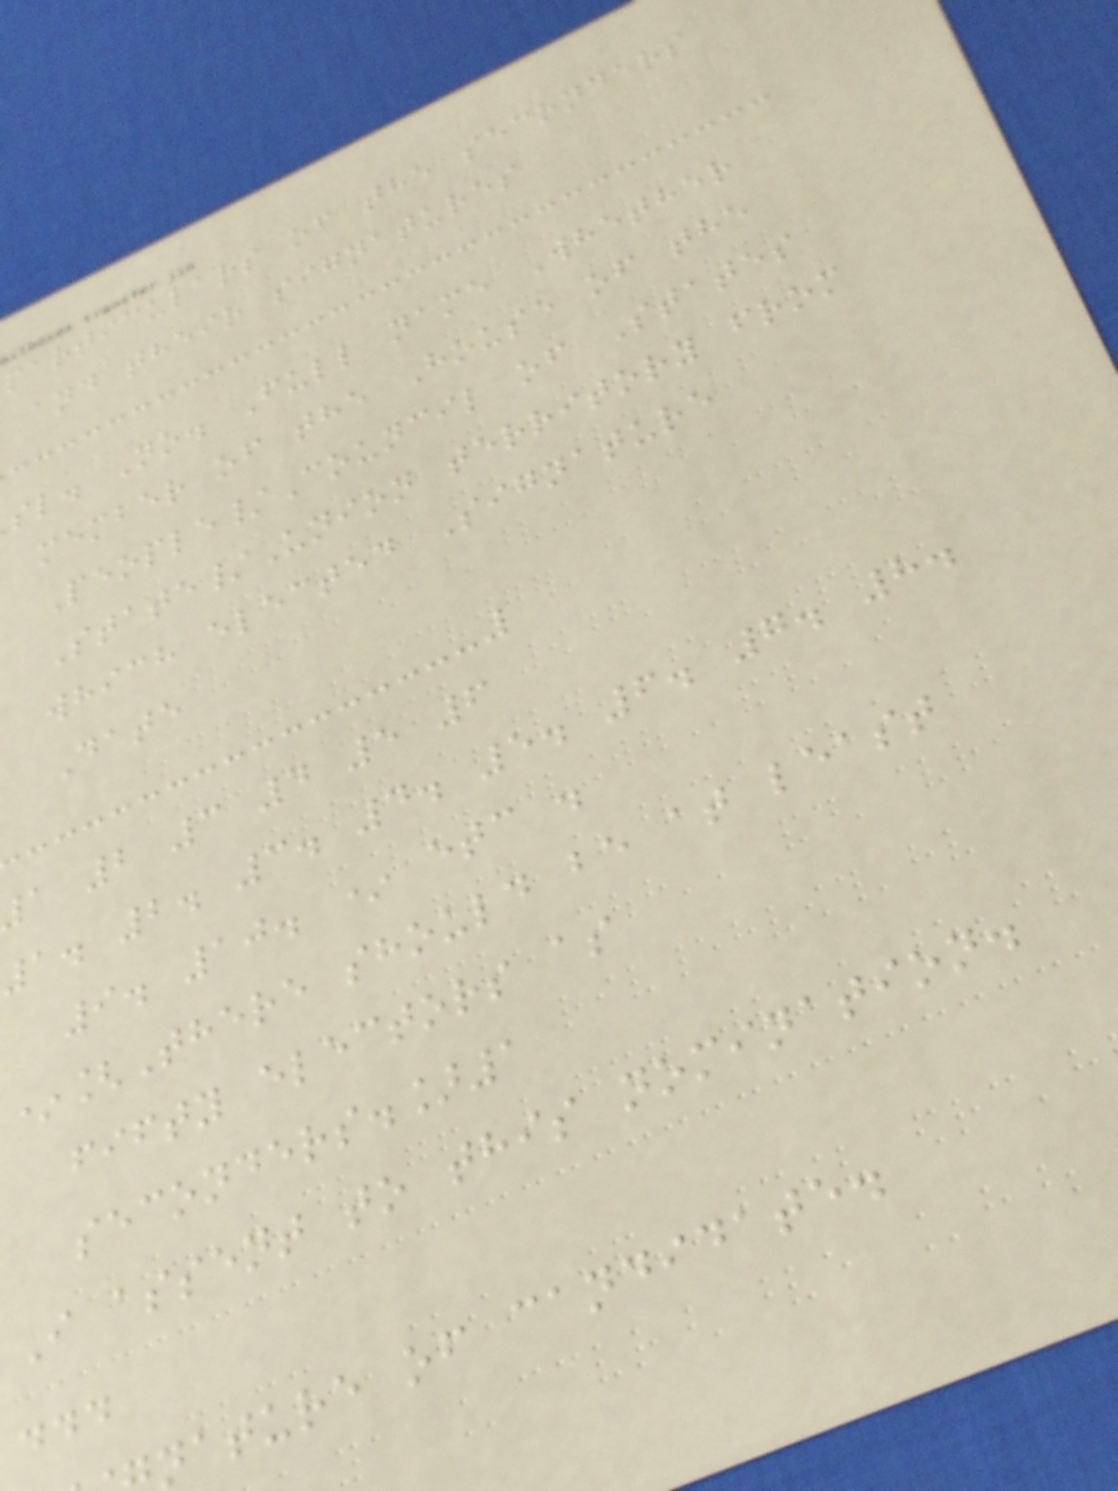particulars of the seconders
and their signatures
sl. No. Full name Whether
member of the House of the
People/Council of States
State/Union territory from
which elected Signature
Date
1 2 3 4 5 6
1. 2. 3. 4. 5. 6. 7. 8.
9. 10. * etc .
*[There should be at least
fifty electors as
seconders.]1
I assent to this nomination.
...
nature of candidate.
